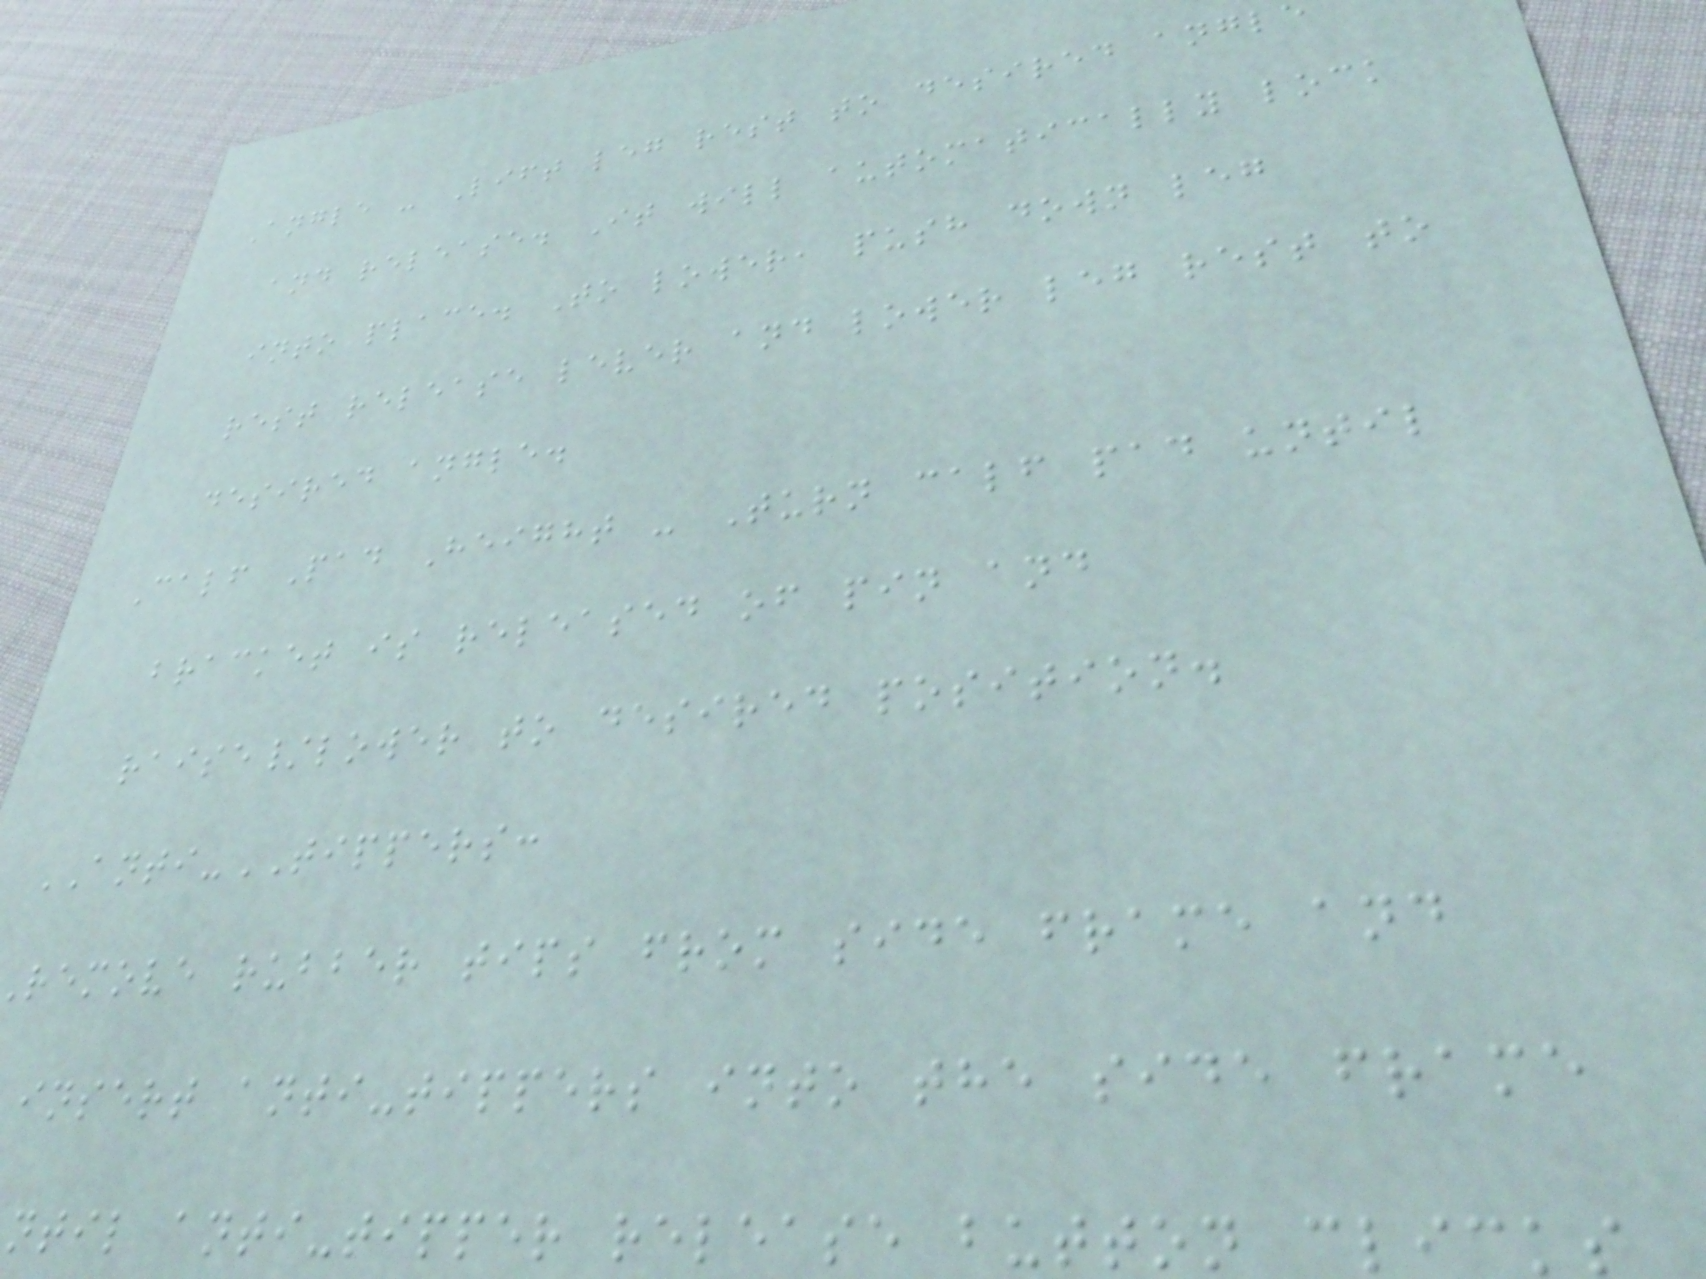Angle - Lift leg rest to desired angl
and release. It will automatically lock
into place. To lower, push down leg
rest release lever and lower leg rest to
desired angle.
Calf Pad Height - Turn calf pad until
bracket is released of pin and
raise/lower to desired position.
ANTI-TIPPERS:
remove rubber tips from side frame and
insert anti-tippers into the side frame
ntil anti-tipper release button clicks
